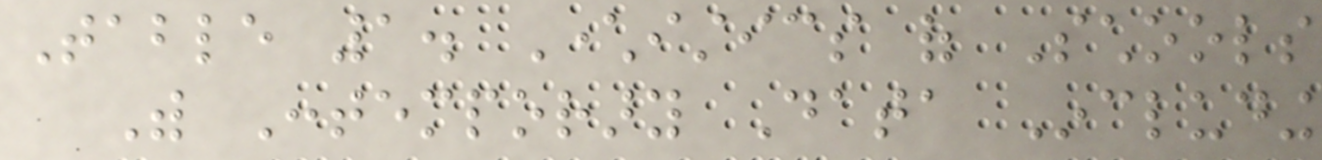Table 1. Characteristics of Schools
With Contemporary Data Including
